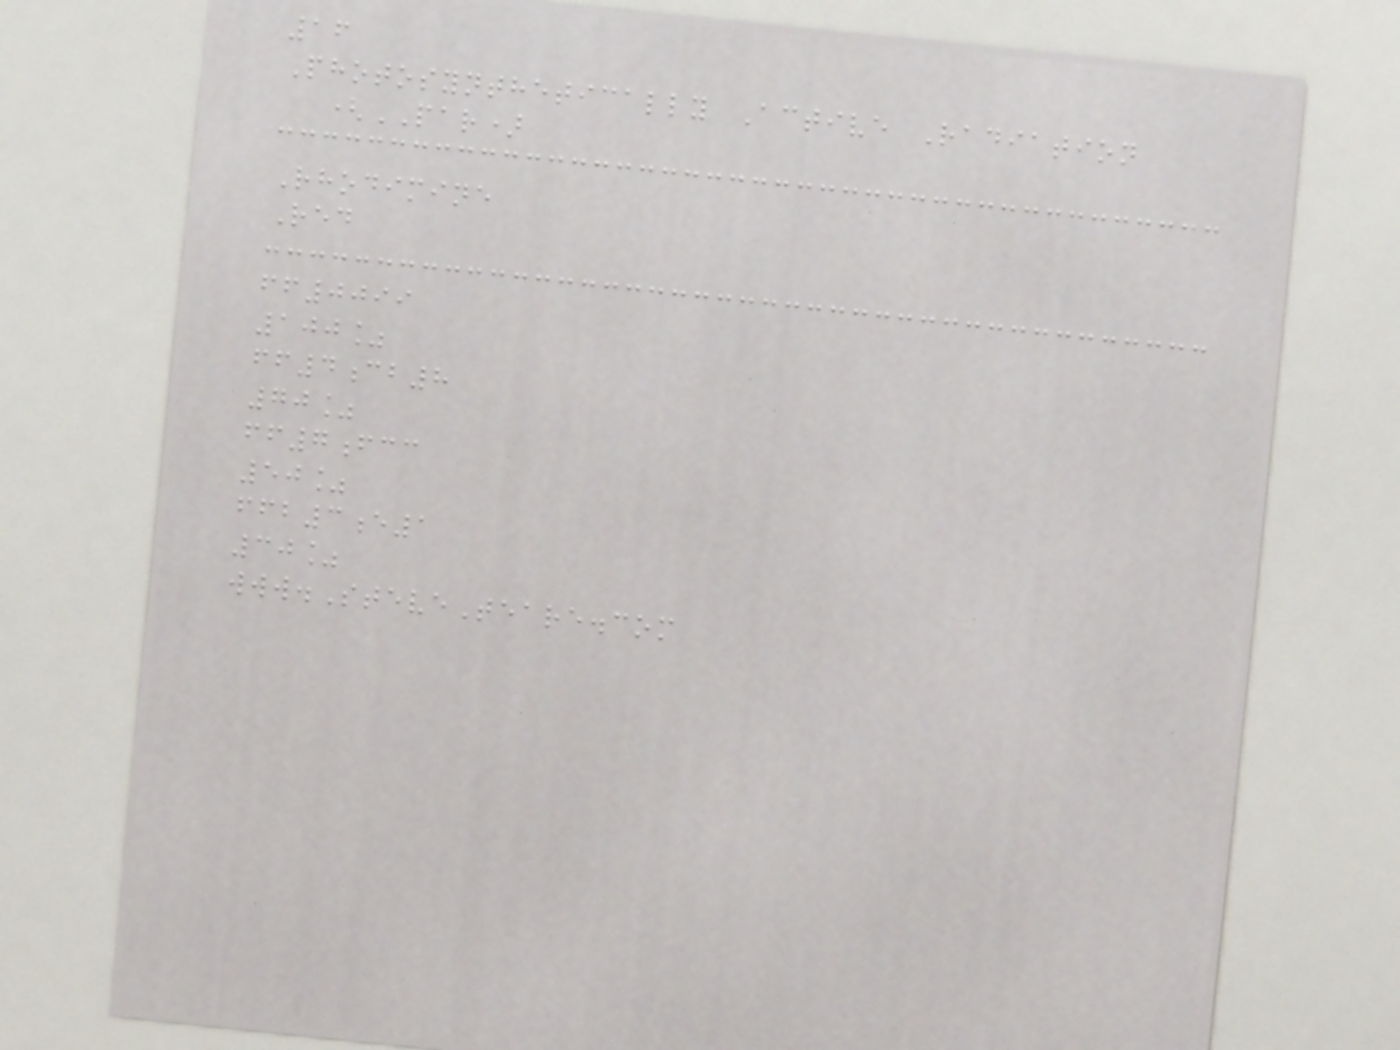16
Photosynthetically Active Radiation
(PAR)
Rhodimine
Red
ff0099
100%
ff4cb8
70%
ff7fcc
50%
ffb3e1
30%
www.SteveTeare.com
